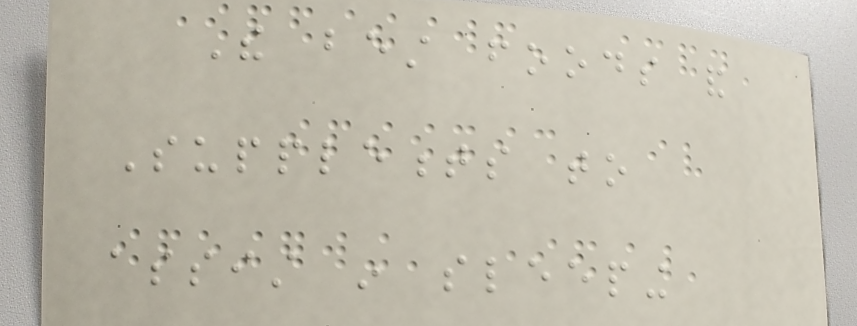The best foods and
Supplements to
assist in sleeping
